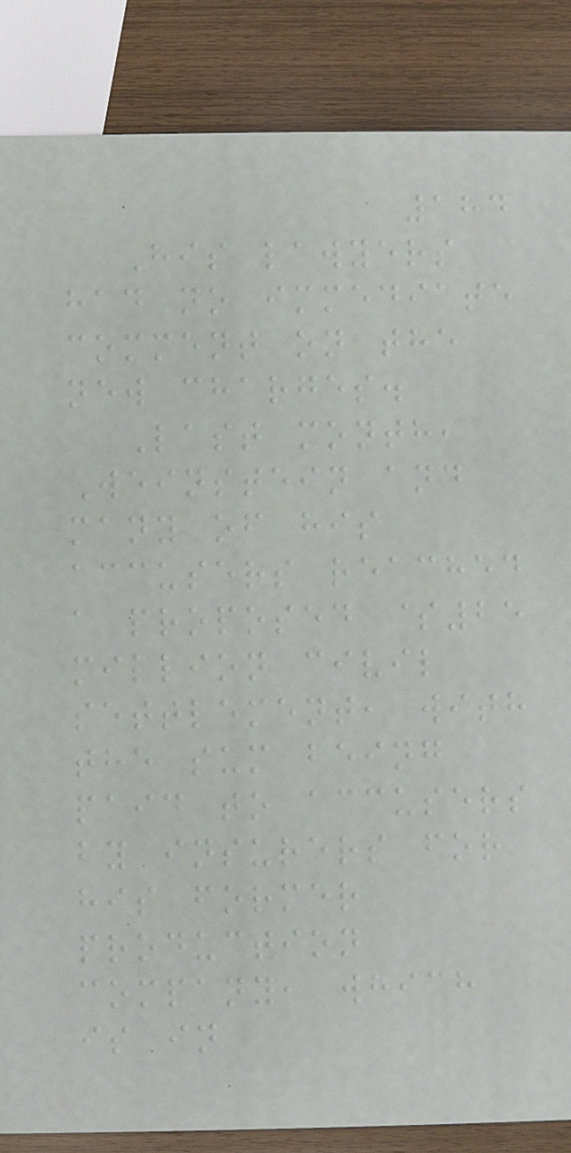184
His lawyers
had no immediate
comment on the
new charges.
Last month,
Weinstein and
many of his
accusers reached
a proposed $25
million civil
settlement, with
the sum being
paid to accusers
by insurers for
his former
production
company, which
is in
